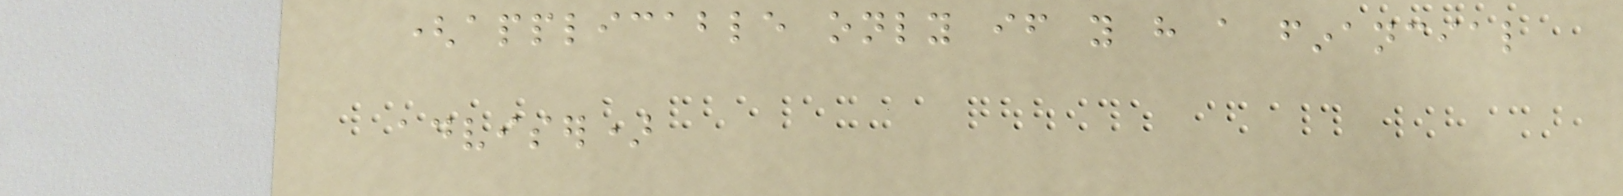(applicable only if you have a financial
adviser)
